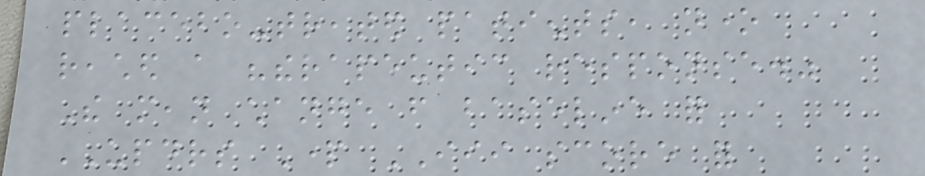placebo-treated patients, none
reached a "therapeutic response."
The mean change from baseline for
UPDRS Part III score for
